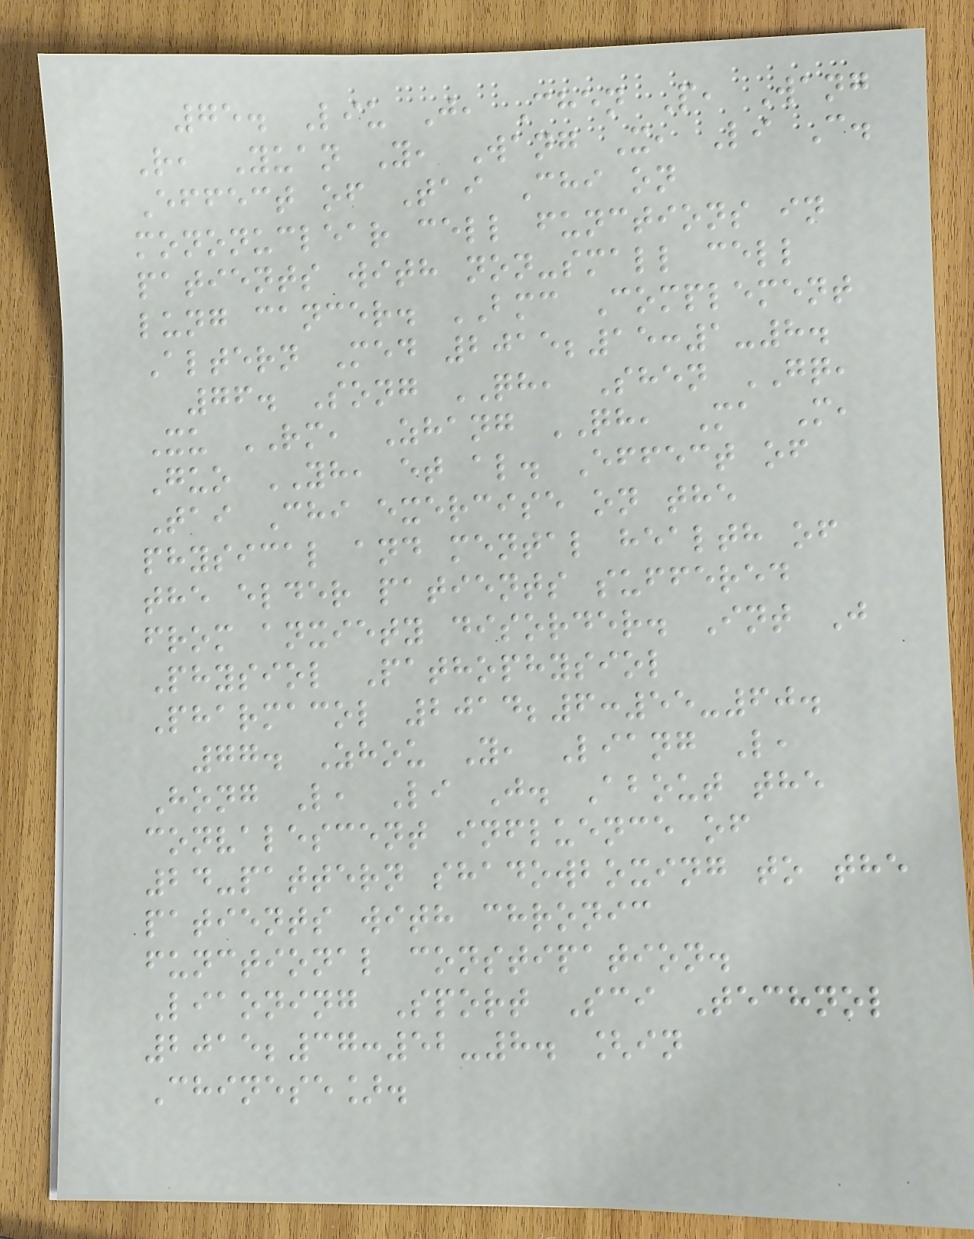75. Liu J, Chen P, Wang
R, Yuan Y, Wang X, Li C.
Effect of Tai Chi on
mononuclear cell functions in
patients with non-small cell
lung cancer. BMC Complement
Altern Med 2015;15:1-8.
76. Song QH, Shen GQ,
Xu RM, Zhang QH, Ma M,
Guo YH, et al. Effect of
Tai Chi exercise on the
physical and mental health of
the elder patients suffered
from anxiety disorder. Int J
Physiol Pathophysiol
Pharmacol 2014;6:55-60.
77. Zhou Y, Liang L,
Hong L, Li J. About the
convalescent influence of
24-pattern shadowboxing to the
patients with chronic
functional constipation.
Liaoning Sport Sci Technol
2015;37:52-8. [in
Chinese].
